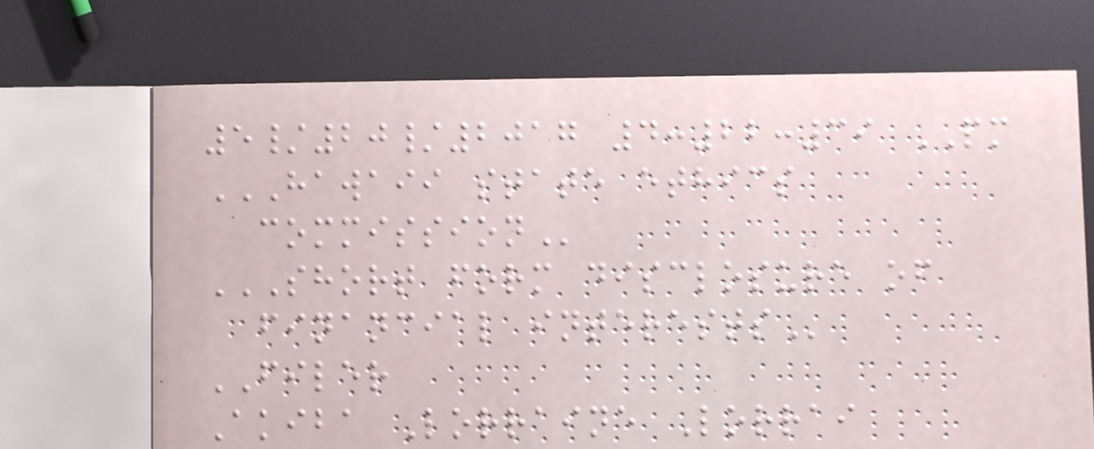5/20/2017 4:22:39 PM
HAWAII STATE ETHICS
COMMISSION
SHORT FORM DISCLOSURE OF
FINANCIAL INTERESTS
FILER
Akiba Lorraine Lorrai
